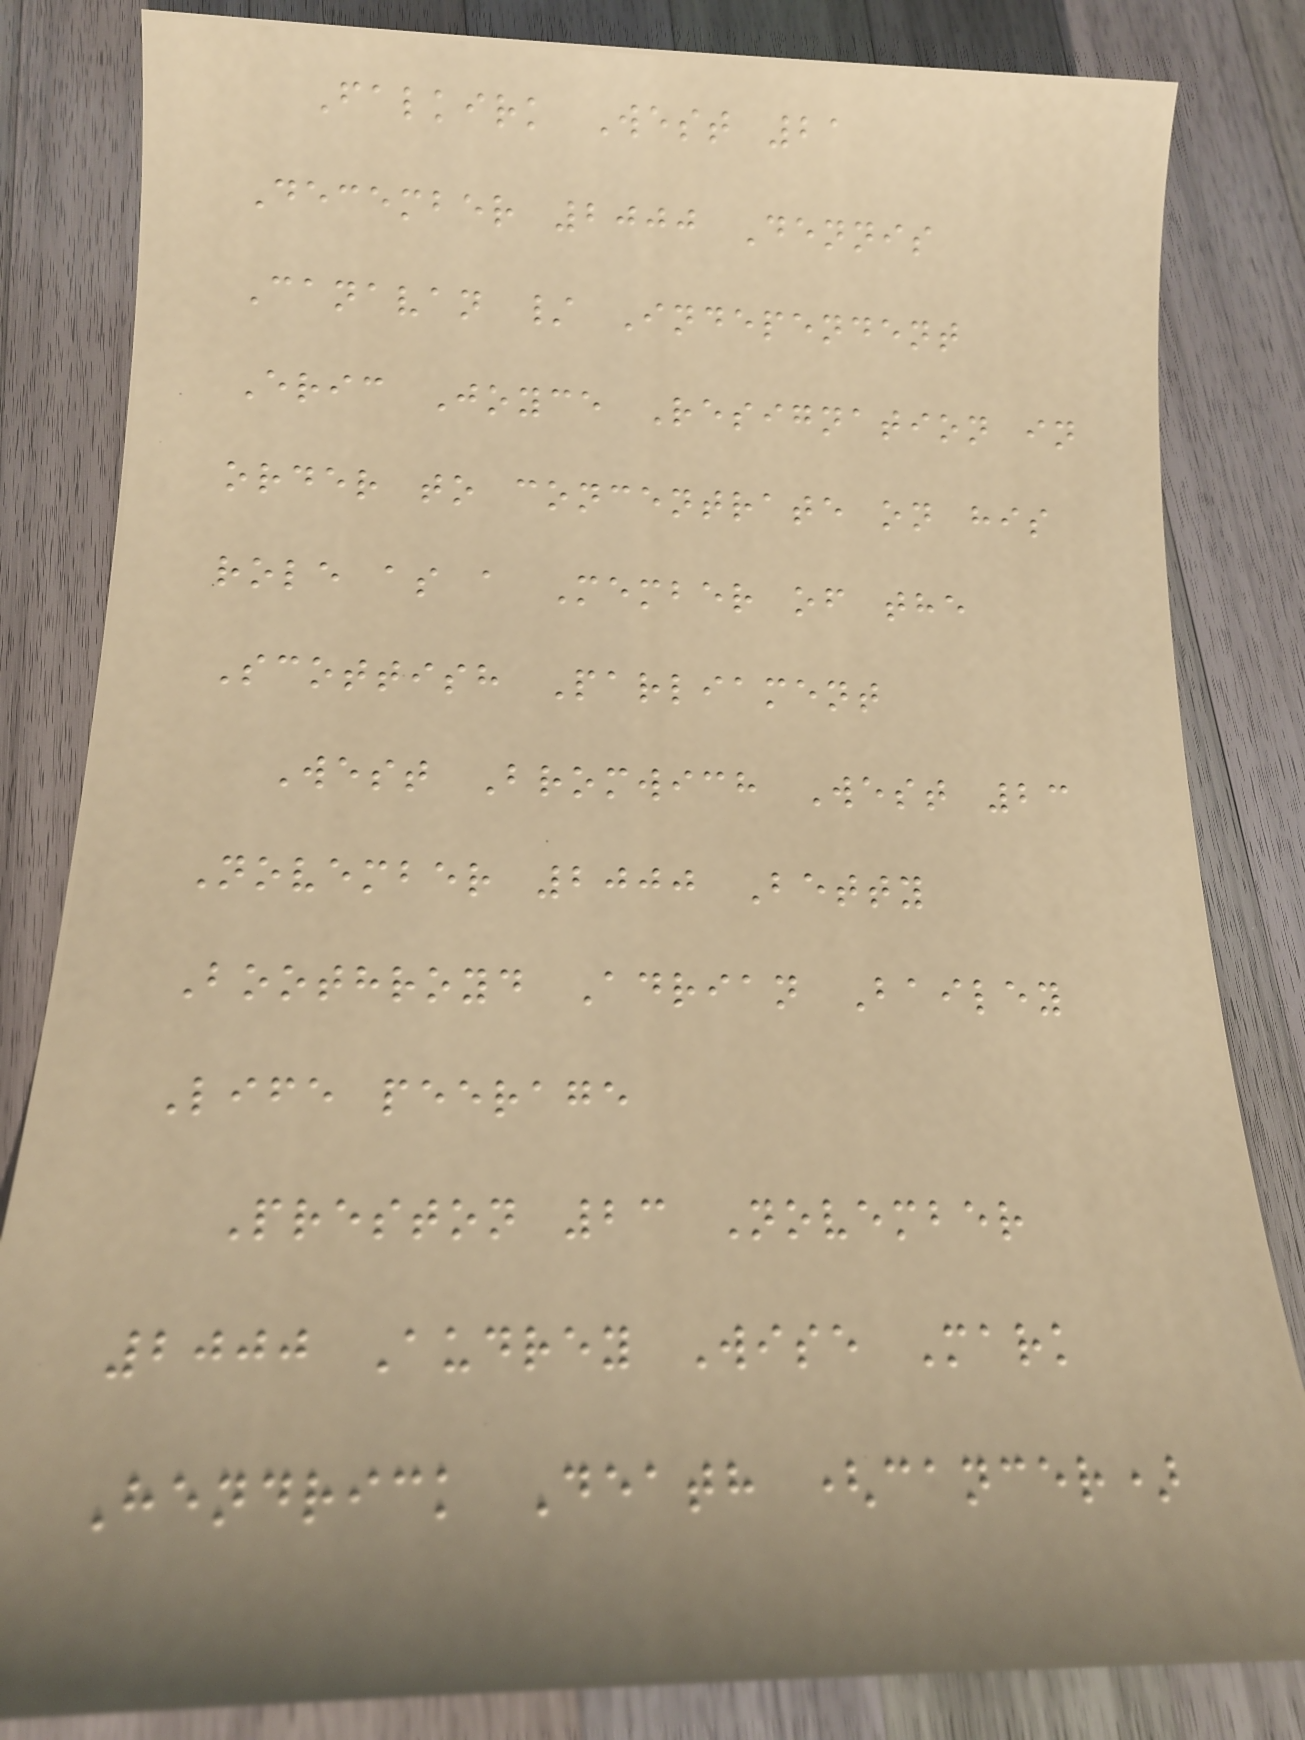Falkirk West 21
December 2000 Dennis
Canavan / Independent
Eric Joyce Resignation in
order to concentrate on his
role as a Member of the
Scottish Parliament
West Bromwich West 23
November 2000 Betty
Boothroyd Adrian Bailey
Life peerage
Preston 23 November
2000 Audrey Wise Mark
Hendrick Death (cancer)
